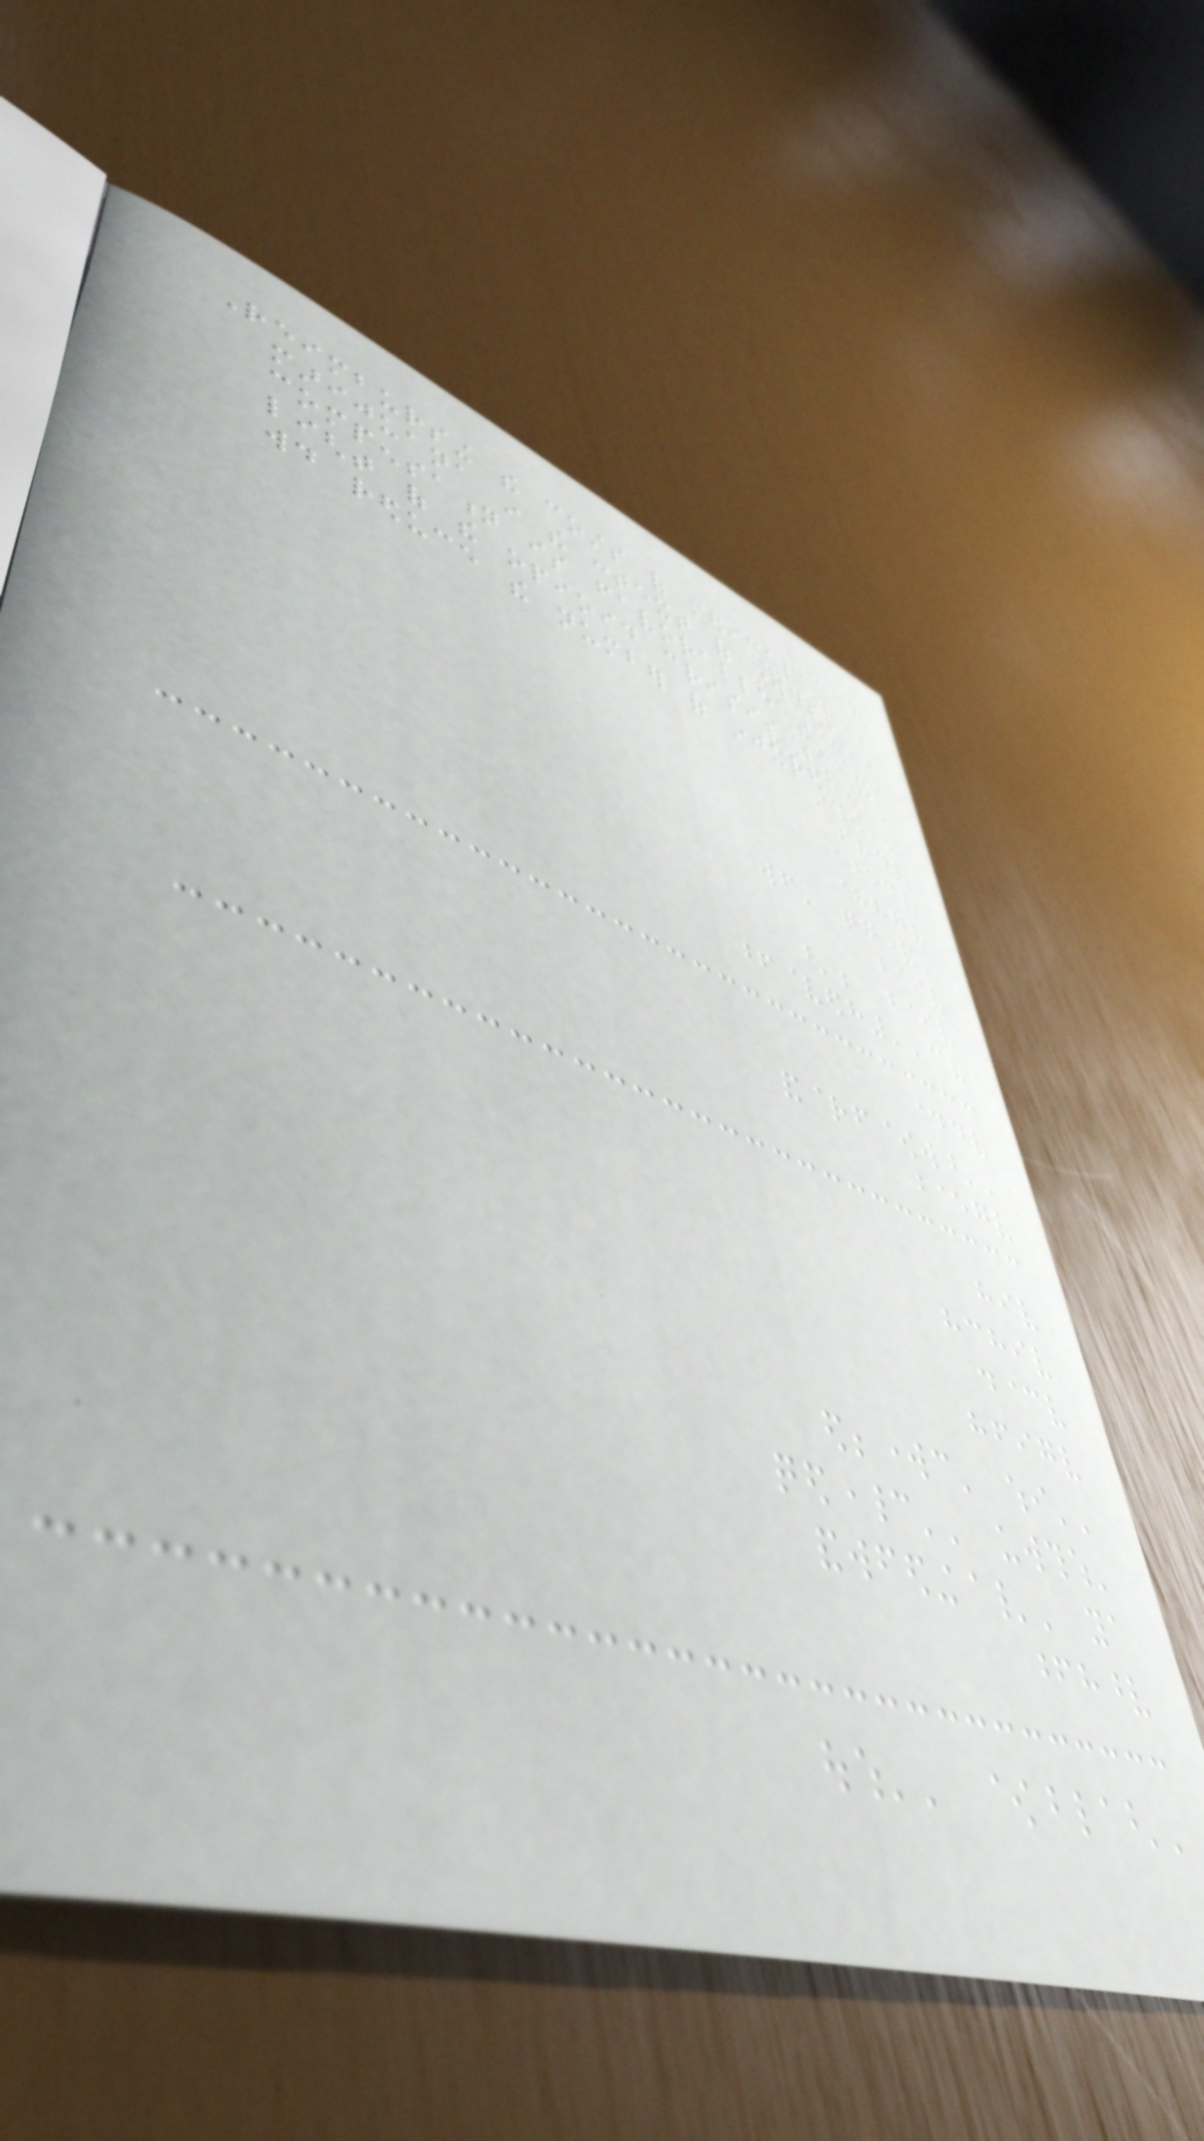Reimbursing the costs of medical
marijuana in the context of workers'
compensation is favorable in
light of the opioid crisis because it
would reduce the number of injured
